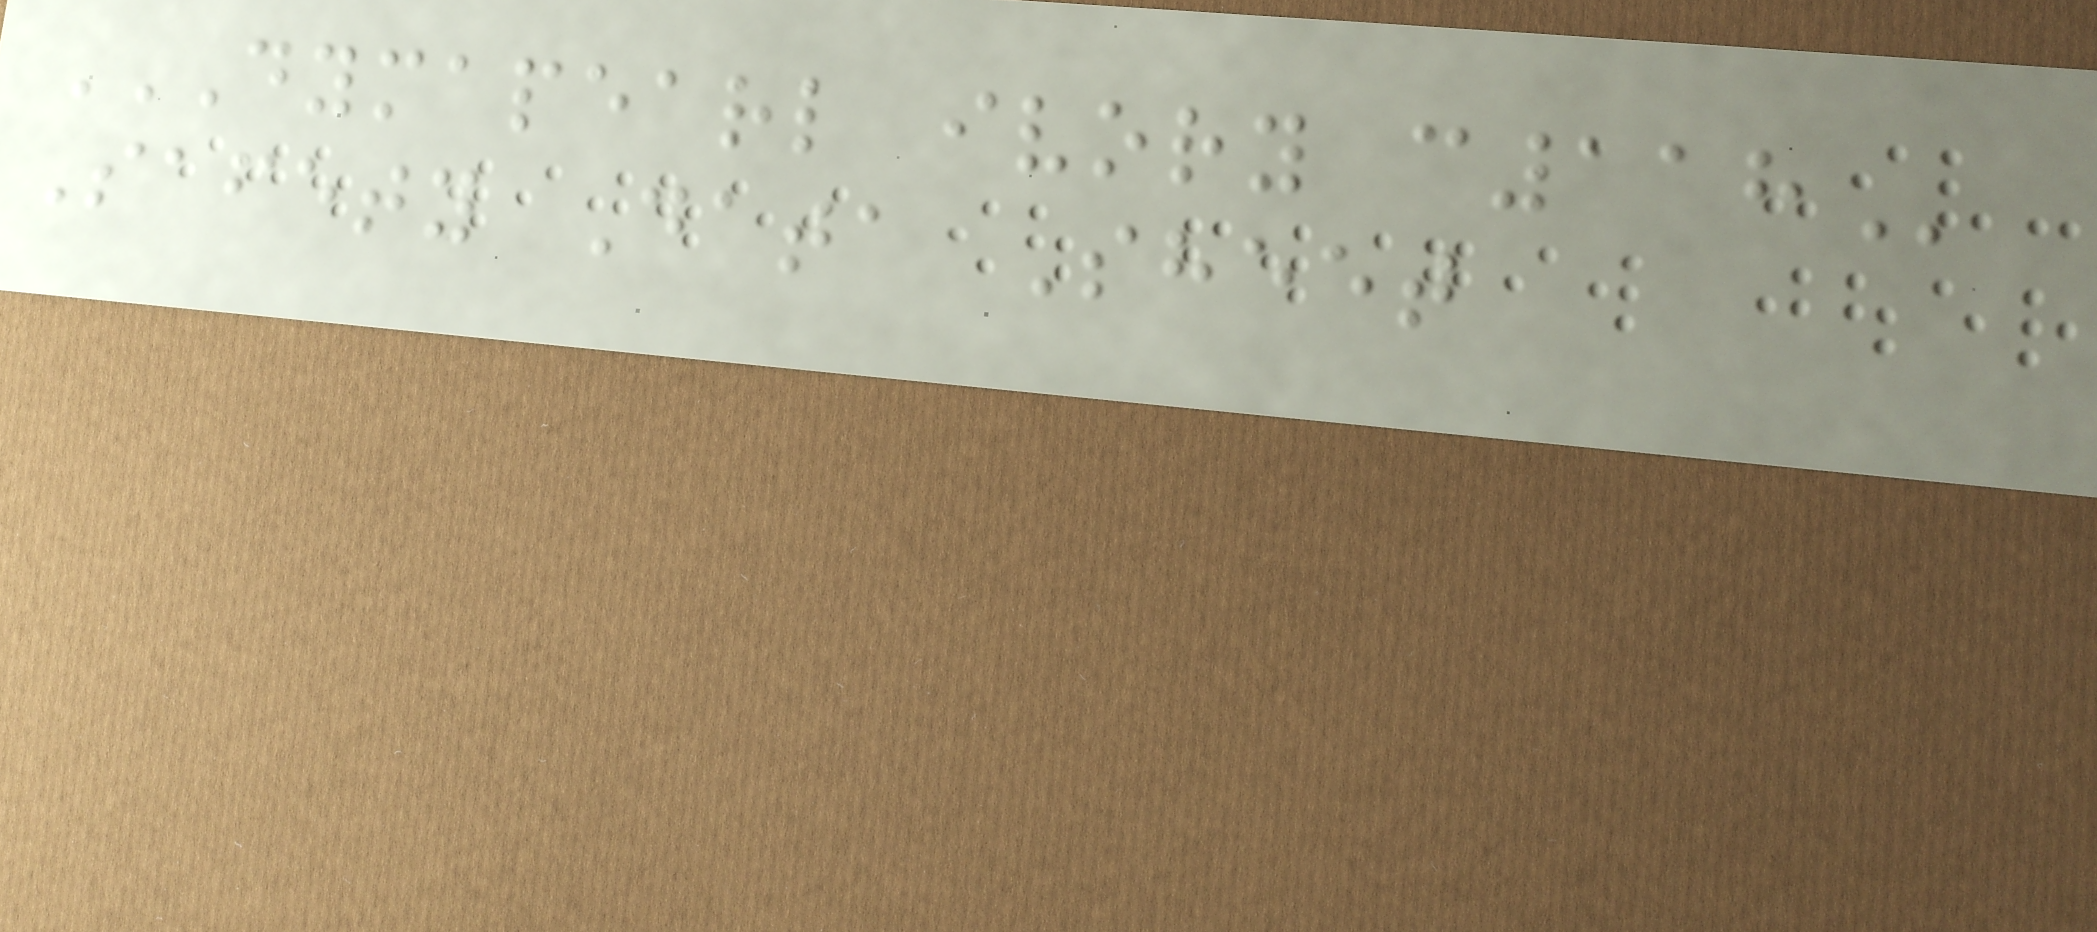DYMAPEARL IVORY C118
Safety Data Sheet
